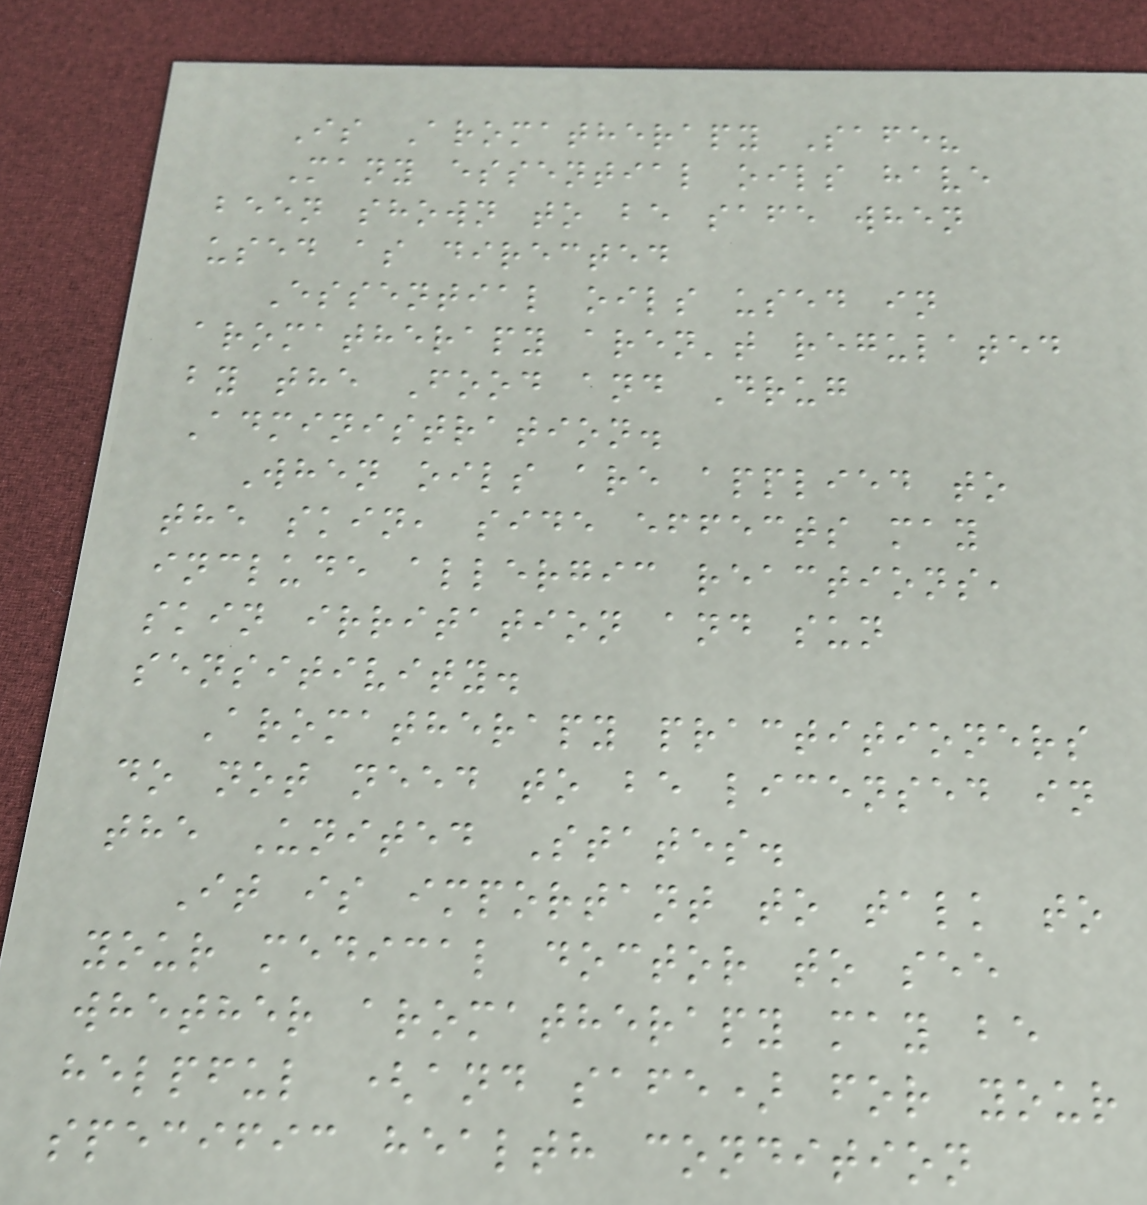Is Aromatherapy Safe?
Many essential oils have
been shown to be safe when
used as directed
Essential oils used in
aromatherapy aren't regulated
by the Food and Drug
Administration.
When oils are applied to
the skin, side effects may
include allergic reactions,
skin irritation and sun
sensitivity.
Aromatherapy practitioners
do not need to be licensed in
the United States.
It is important to talk to
your medical doctor to see
whether aromatherapy may be
helpful (and safe) for your
specific health condition
